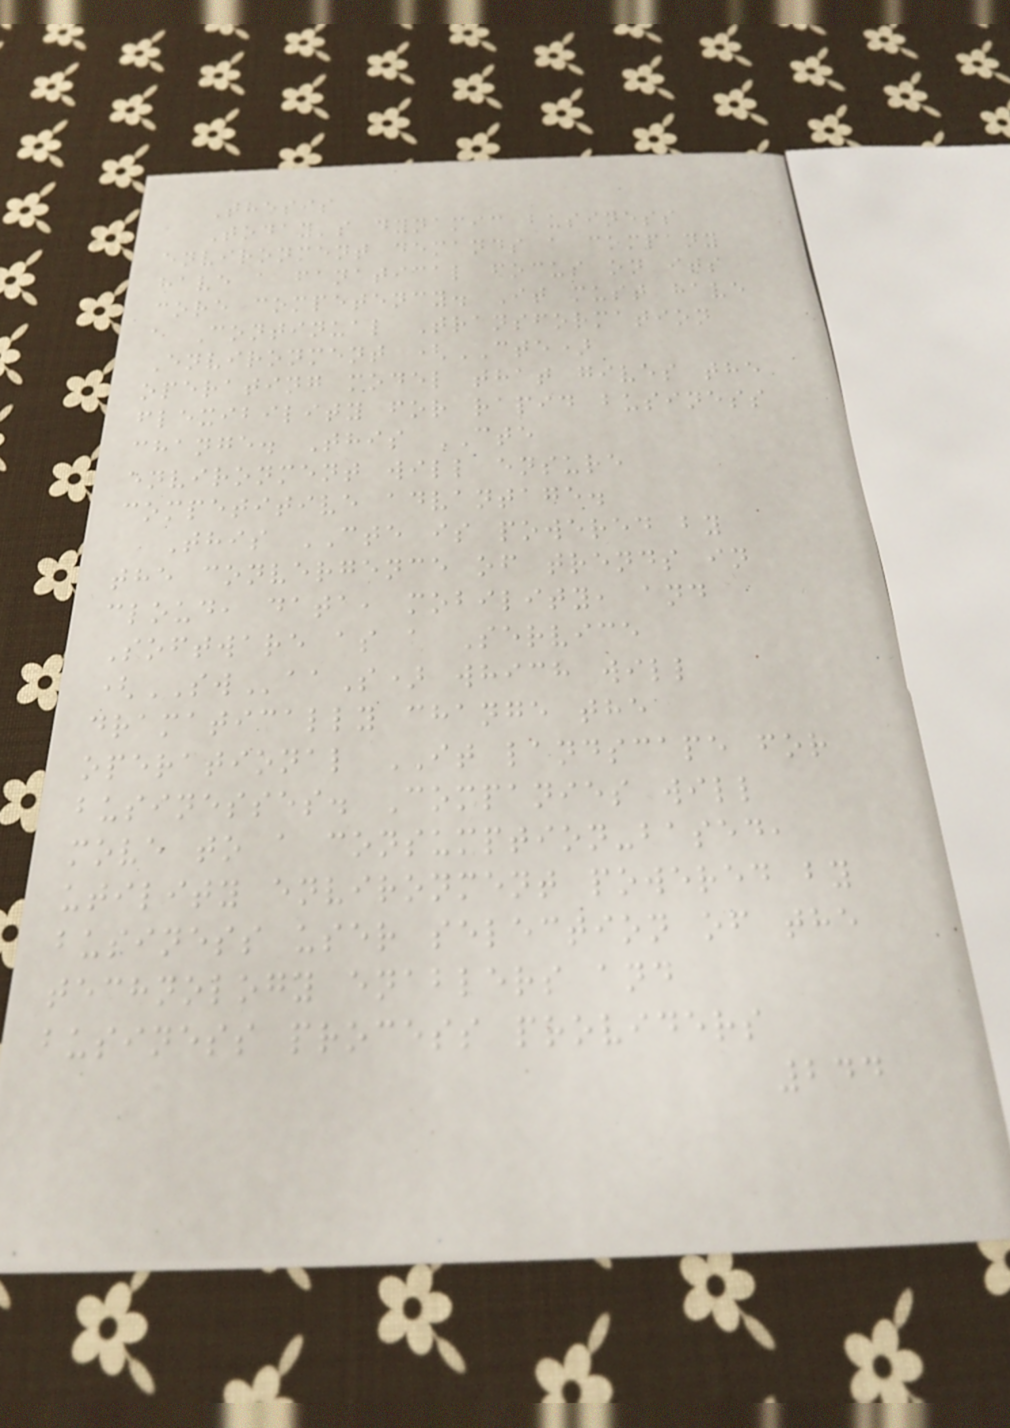Thesis
Today's dynamic business
environment demands a company
have a fanatical focus on its
core competency. It must have
a Continual Transformation
Environment (CTE)
operating model that gives the
flexibility for rapid business
change. This CTE
environment will ensure
competitive advantage.
This CTE is powered by
the convergence of trends in
cloud, data, mobility, and
Software as a Service
(SWaaS) which will
dramatically change the
operational IT landscape for
businesses. Companies will
move to a consumption-based,
utility environment powered by
business user selection of the
technology enablers and
business process providers
244
